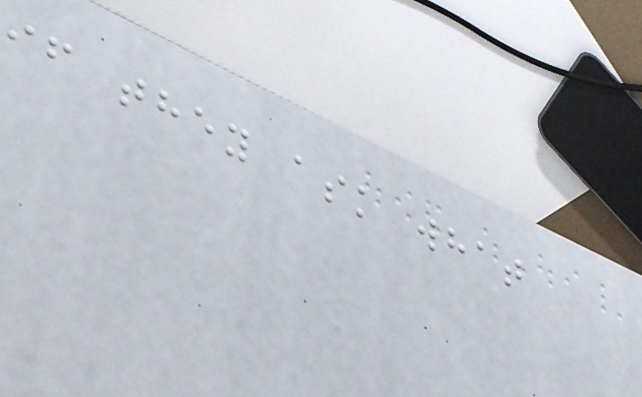if they ask what
